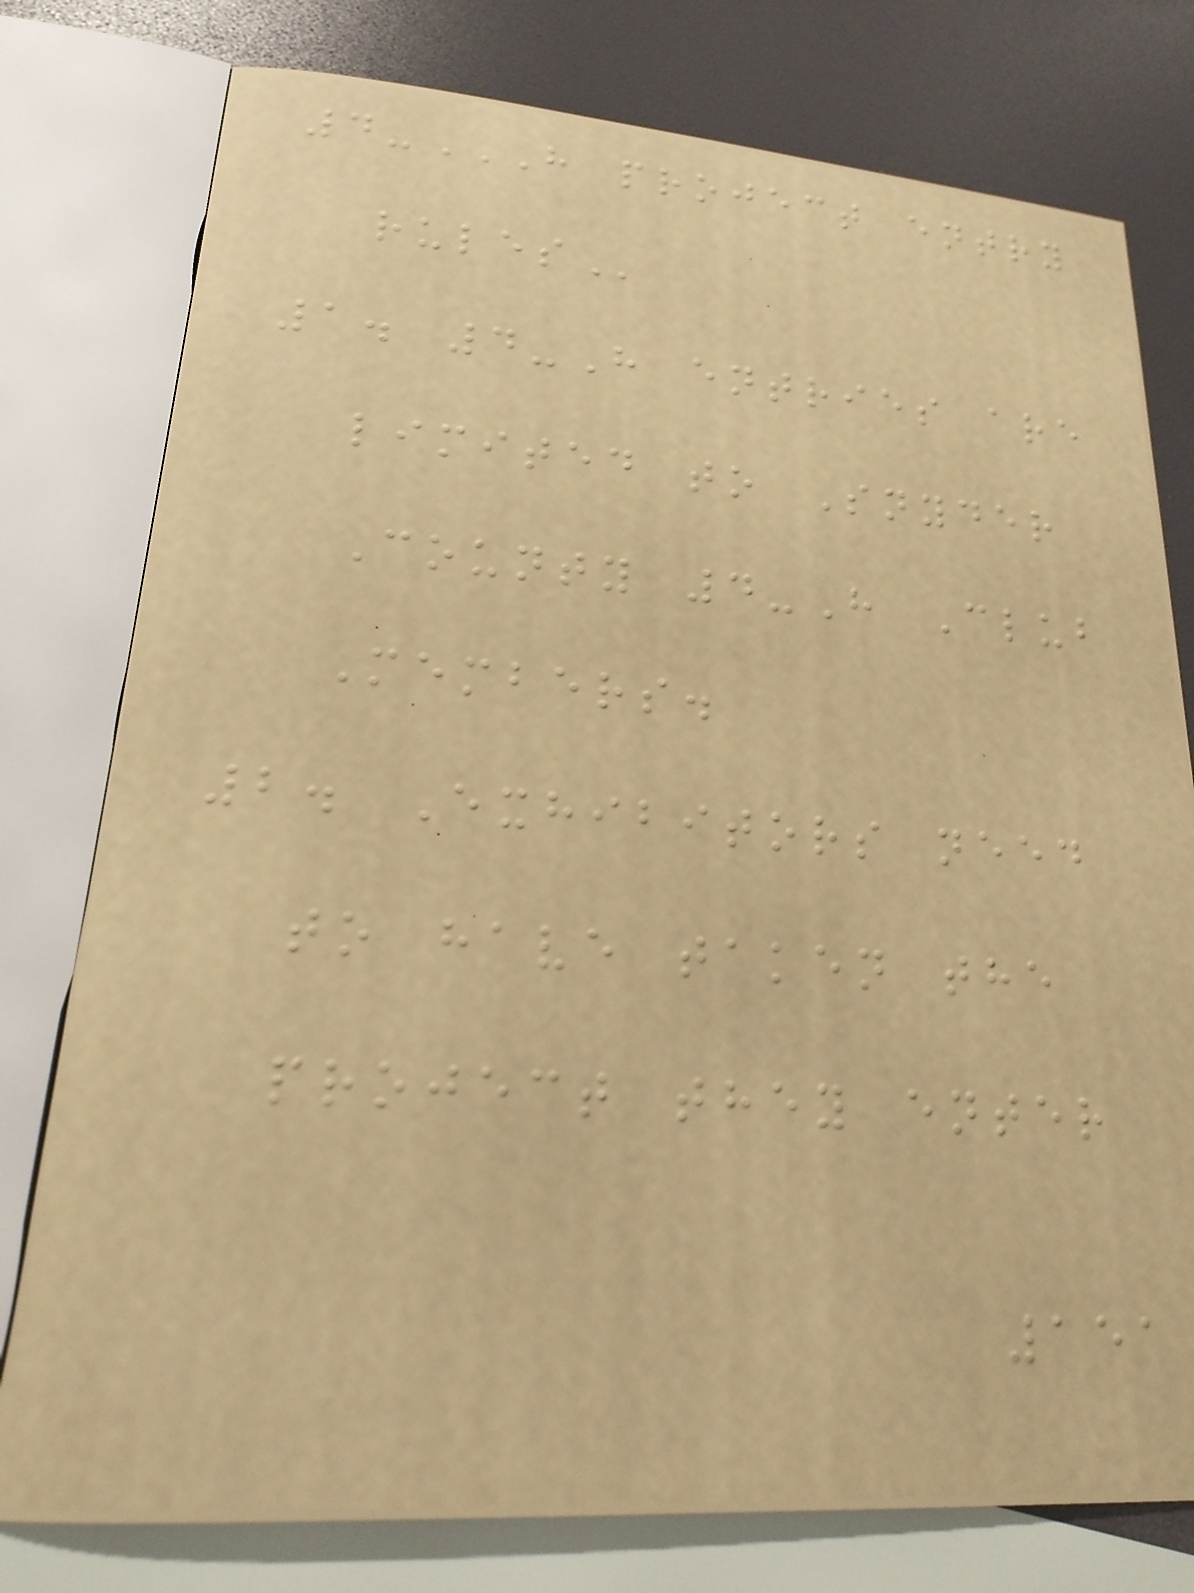4-H PROJECT ENTRY
RULES
1. 4-H entries are
limited to Snyder
County 4-H Club
Members.
2. Exhibitors need
to have taken the
project they enter
151
